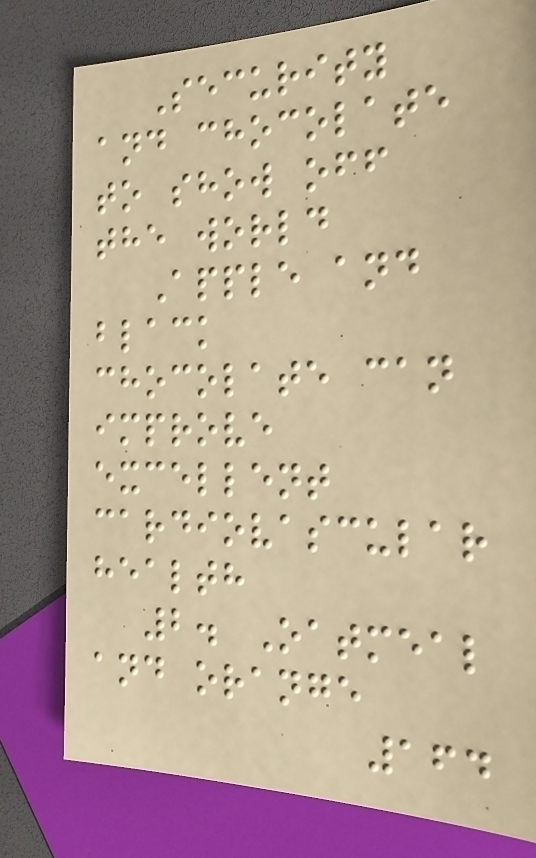Security
and chocolate
to show off
the world
Apple and
black
chocolate can
improve
excellent
cardiovascular
health
2. Oatmeal
and orange
164
